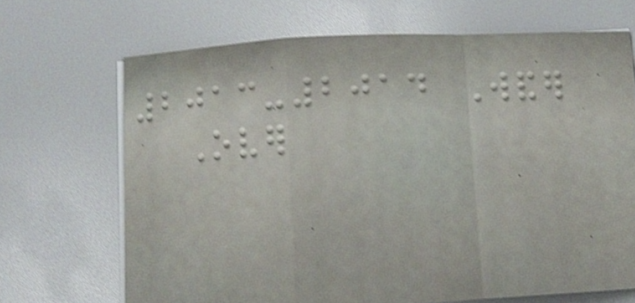2013-2014 Wander
Over
